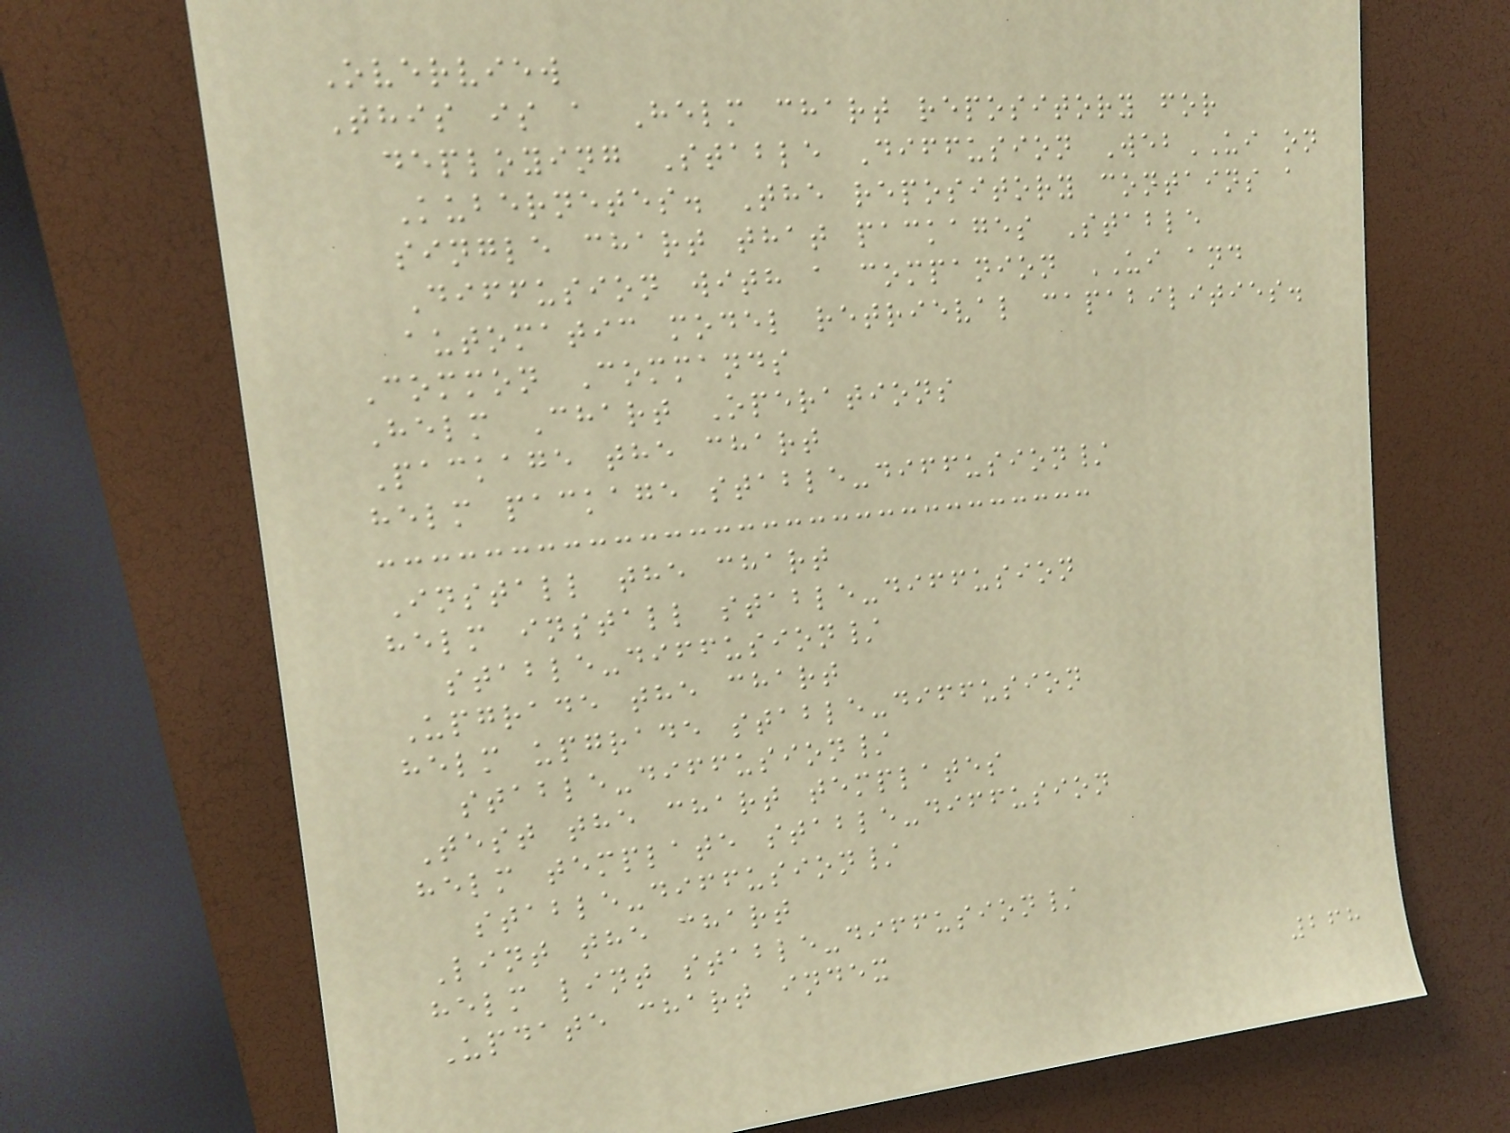Overview
This is a Helm chart repository for
deploying Stable Diffusion WebUI on
Kubernetes. The repository contains a
single chart that packages Stable
Diffusion with a companion UI and
automatic model retrieval capabilities.
Common Commands
Helm Chart Operations
Package the chart
helm package stable-diffusion/
Install the chart
helm install stable-diffusion
stable-diffusion/
Upgrade the chart
helm upgrade stable-diffusion
stable-diffusion/
Test the chart templates
helm template stable-diffusion
stable-diffusion/
Lint the chart
helm lint stable-diffusion/
Update chart index
268
